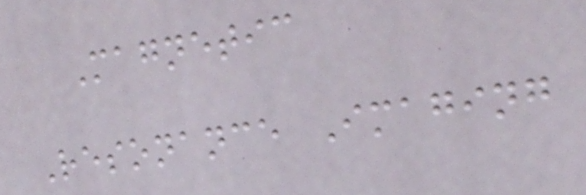Magnetic
Resonance Imaging
